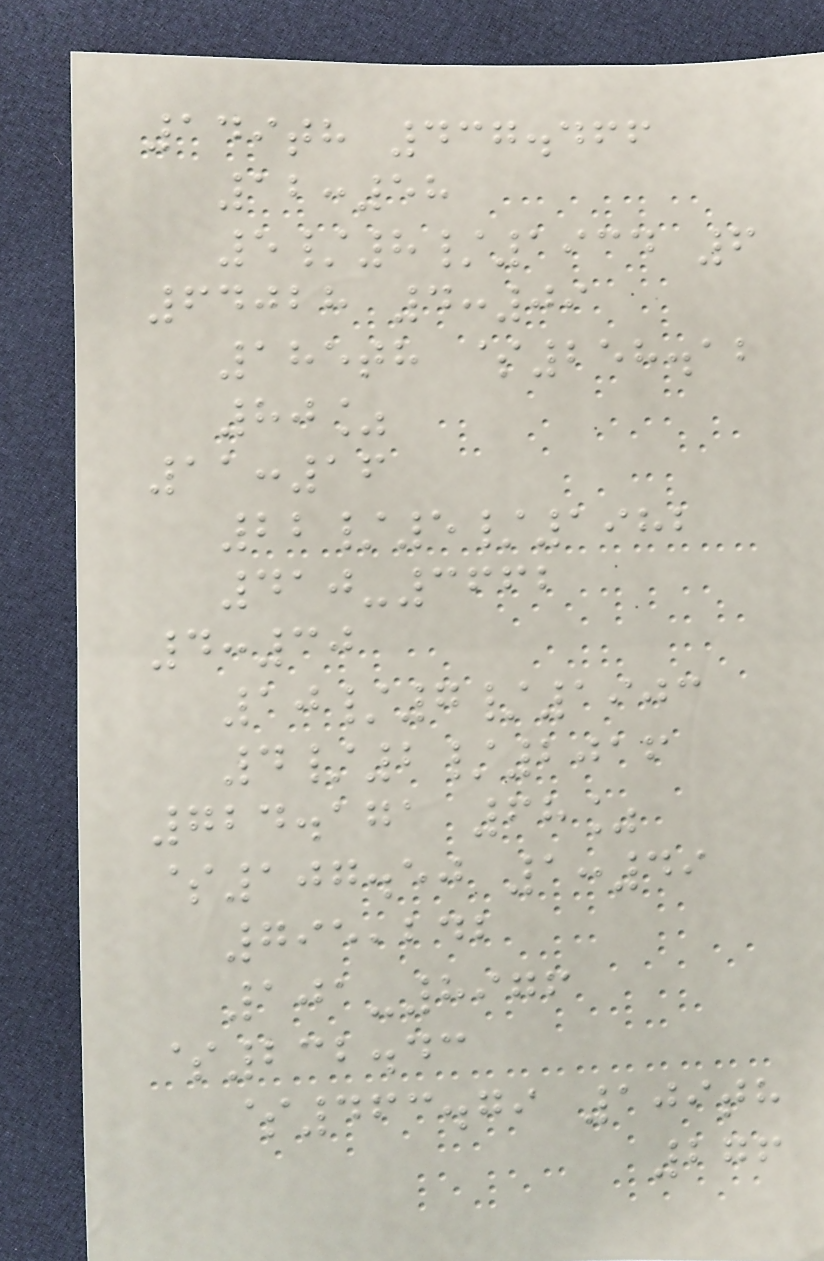149th 437.466
12:58
5/8/1934 6
64028 4:09
185th $258.12
80%
11:16
22/5/1982
410-3662
4:30
10/7/1903
4/2/2016
724.171 68%
$107.50 1:49
795,242
101-8976
$232.43
$463.79 109th
276
